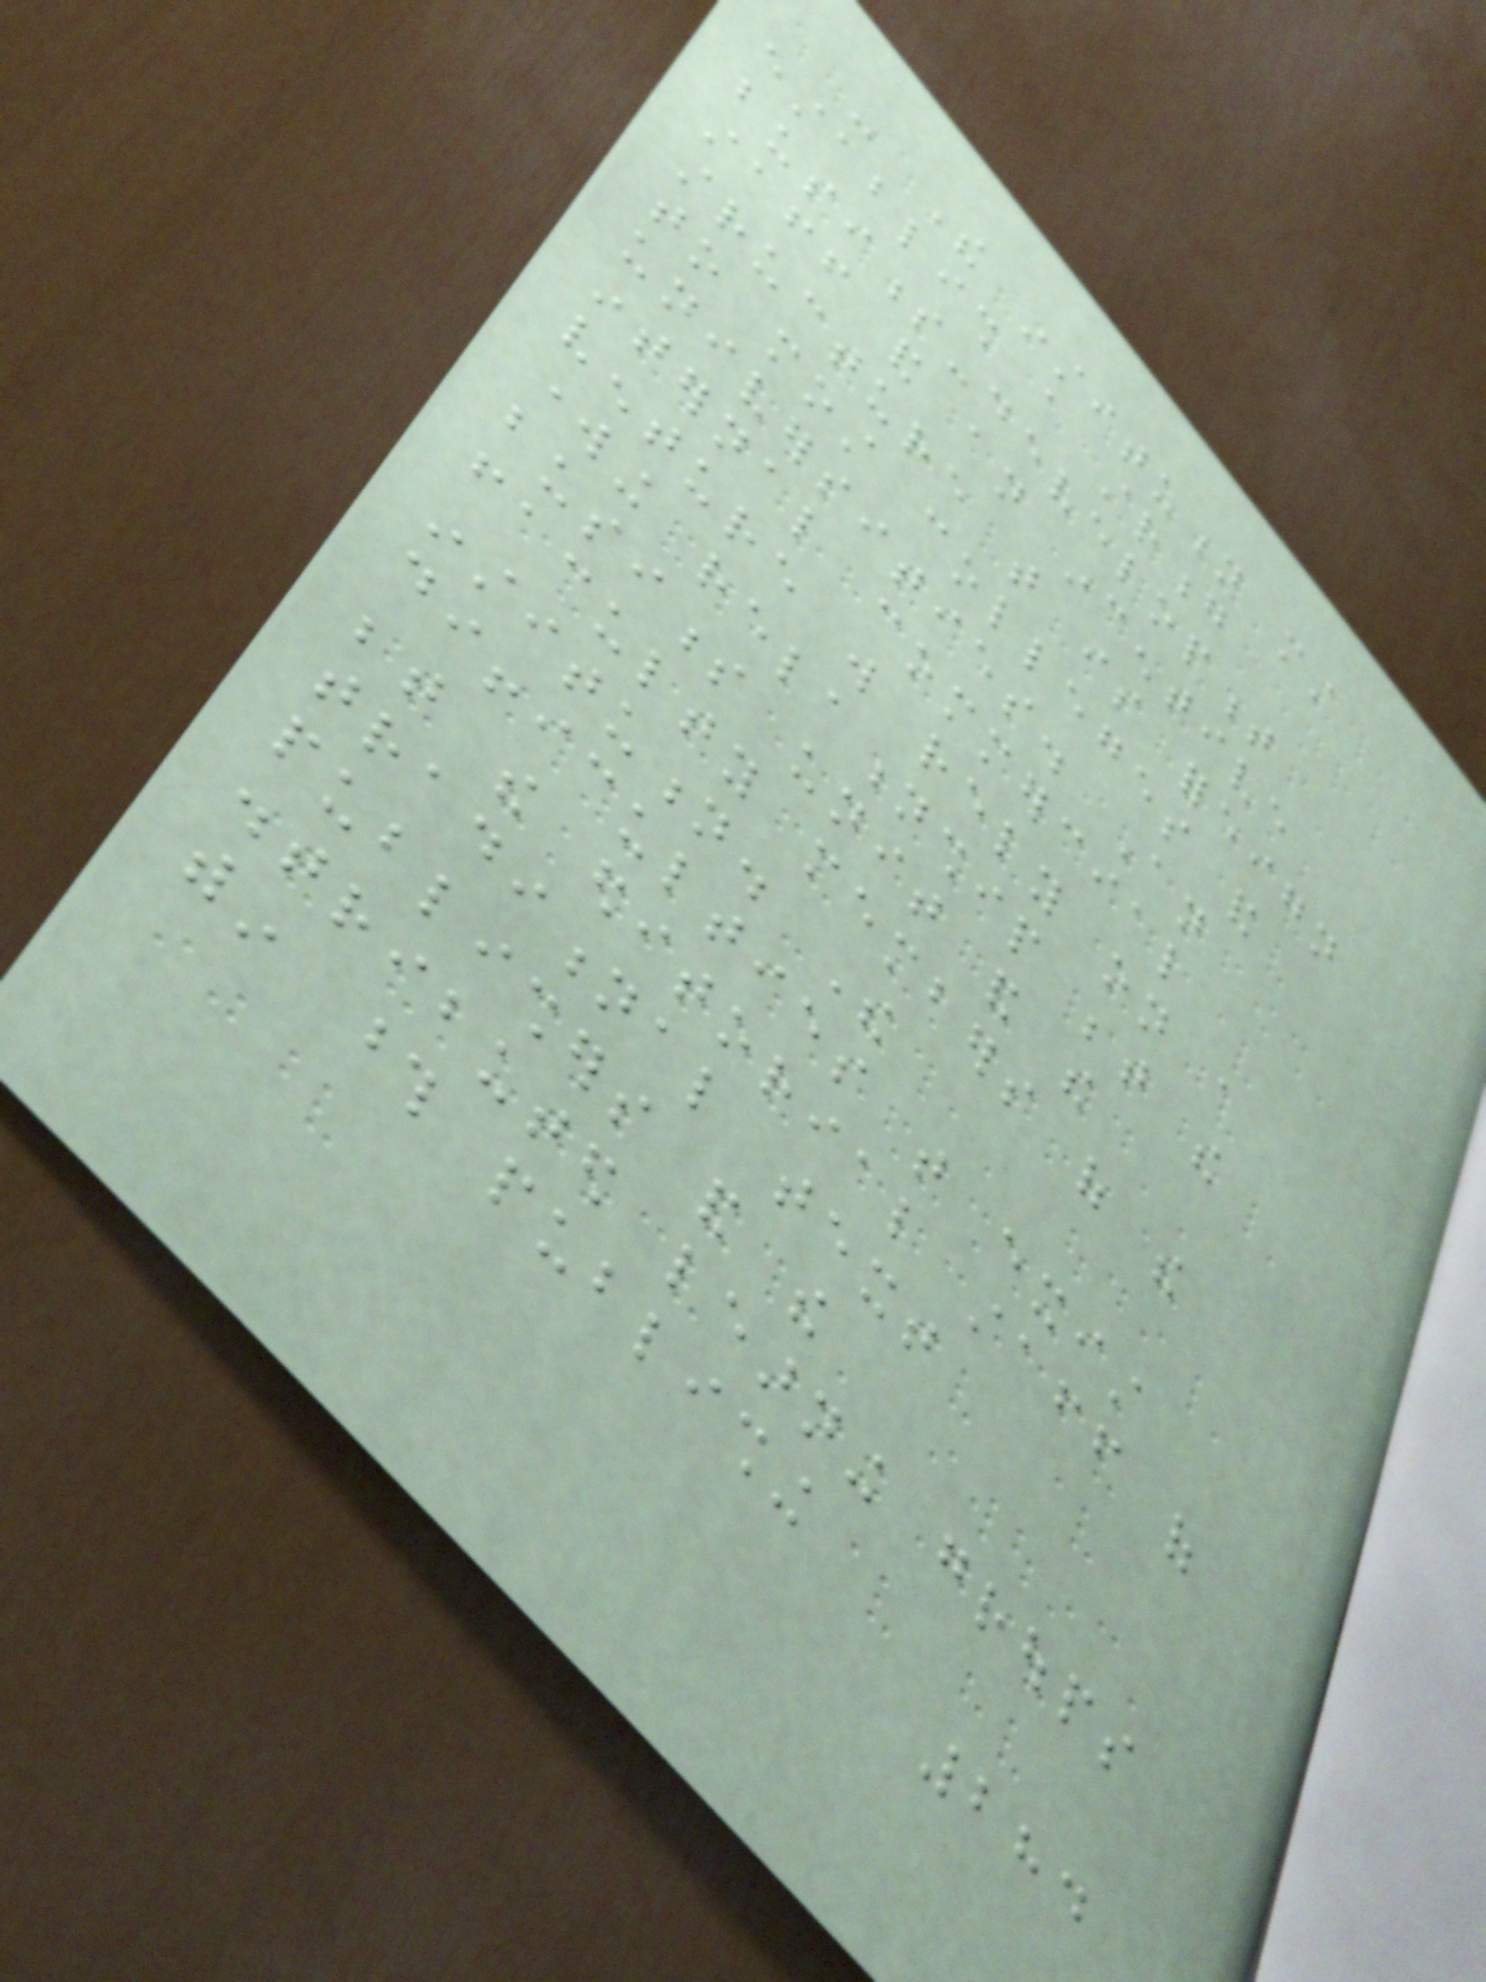- The institution must
establish a strong
business-development
staff and an incentive
structure that is foreign
to most colleges and
universities. An
internal commercial
venture will rely on a
working relationship between the
business unit and the
faculty members of the
institution. The
difficulties that exist
between the editorial staff of
traditional text
publishers and the
distributed learning groups
within those publishing
284
